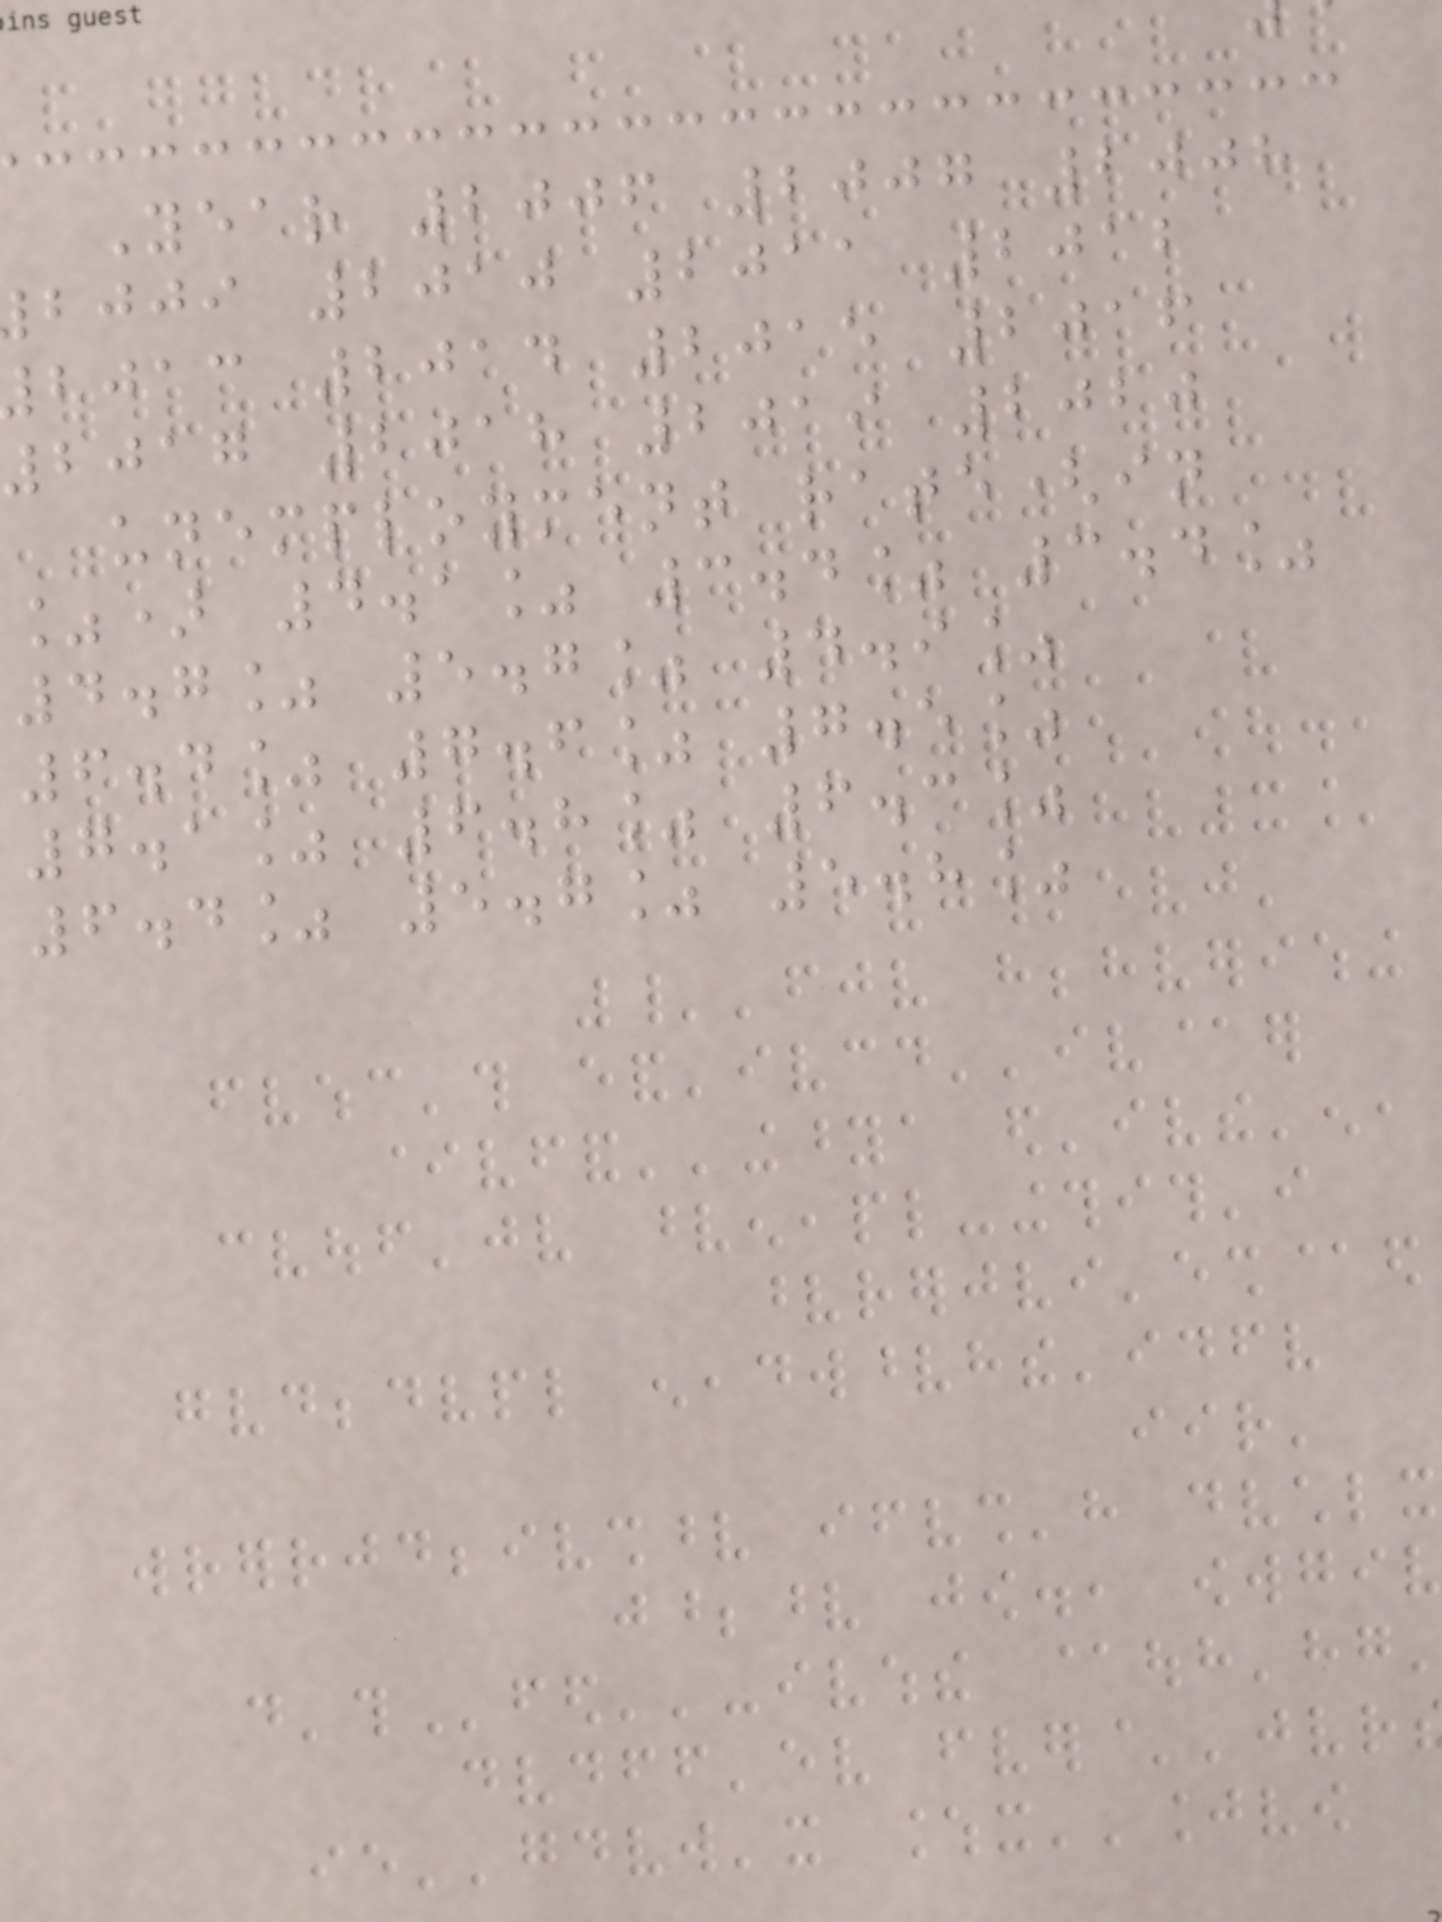Year 2006 2007 2008
bjji 2010 2011 2012
bjac 2014 2015 2016
2017 2018 2019 2020
unemployment rate(in
%) 4.1% 3.4% 3.4%
4.7% 5.7% 4.9%
6.4% 7.6% 7.5%
7.1% 6.8% 6.3%
6.4% 5.7% 5.8%
